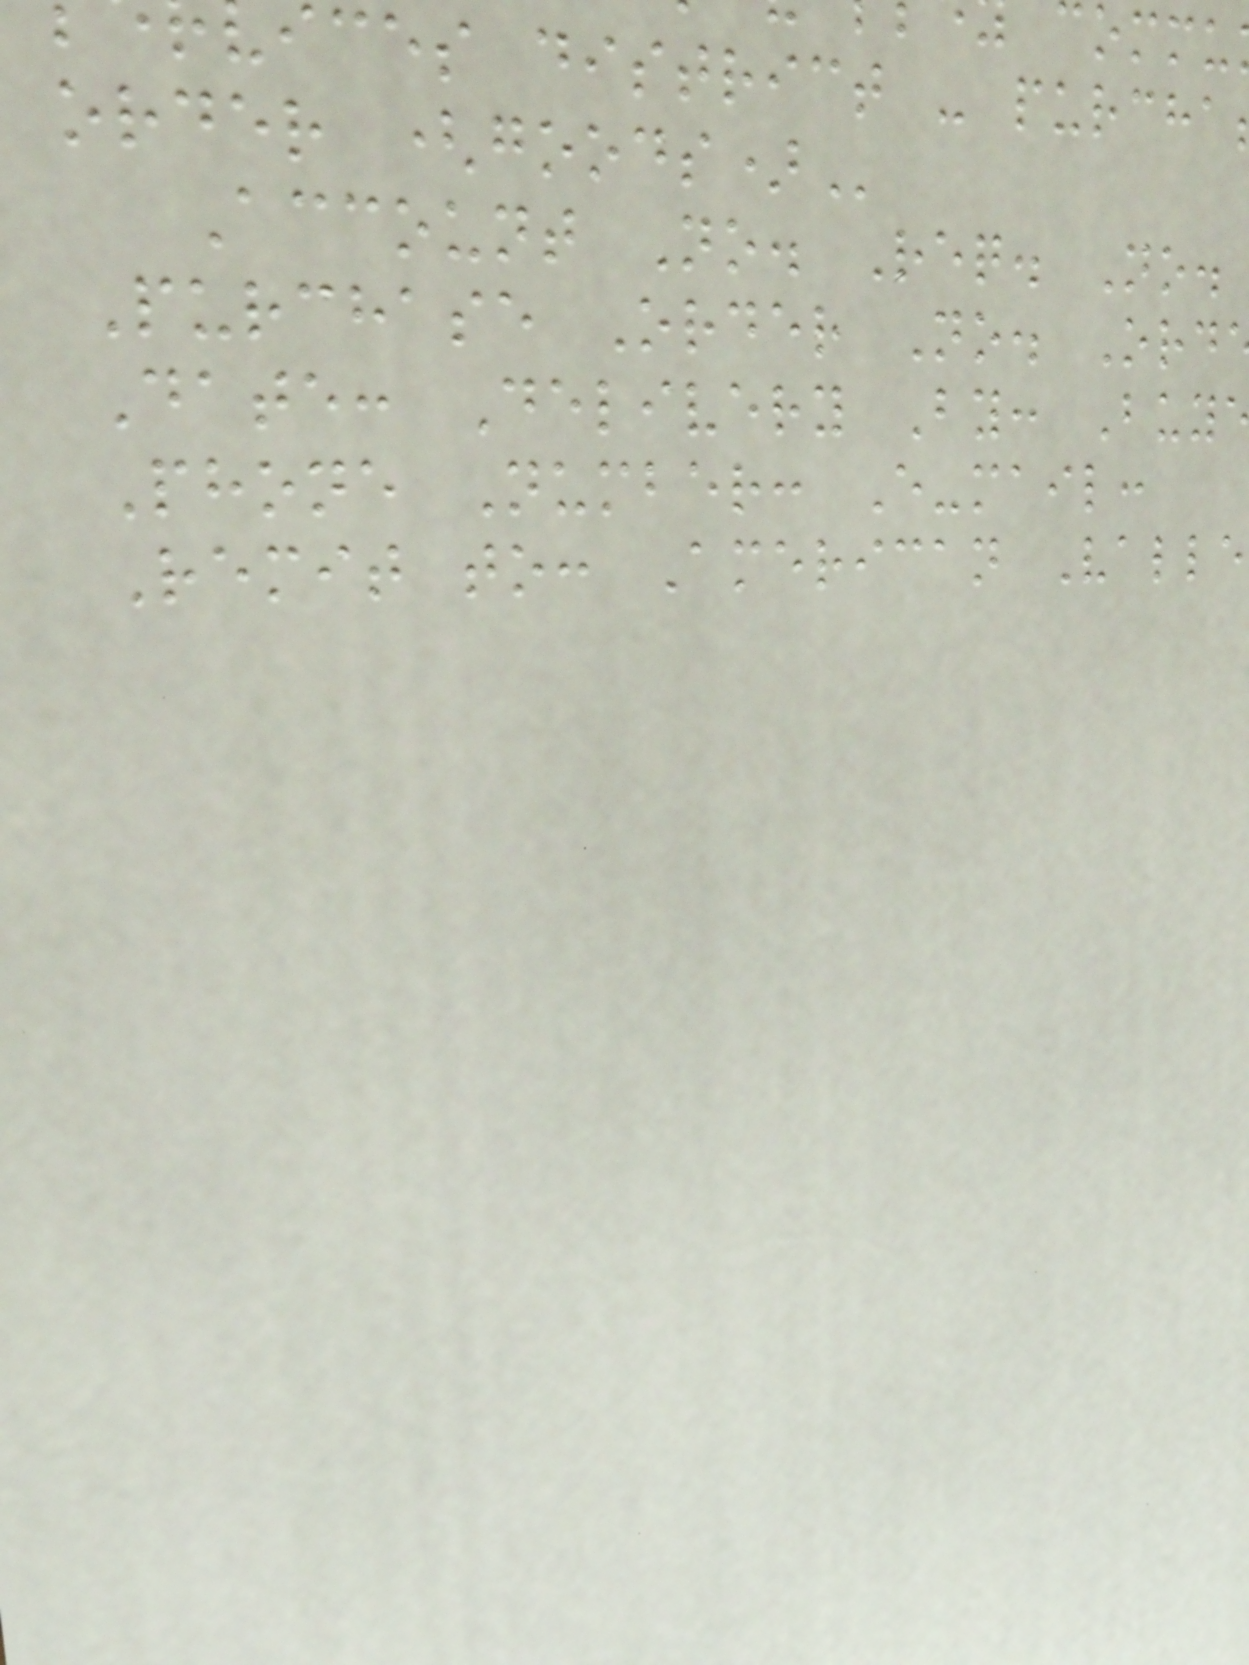ices district -
order
Account No. Req. No.
Purchase Order No. Ord
Date: Delivery By: Buy
Phone Number: E-mail:
Remit to: American Valle
